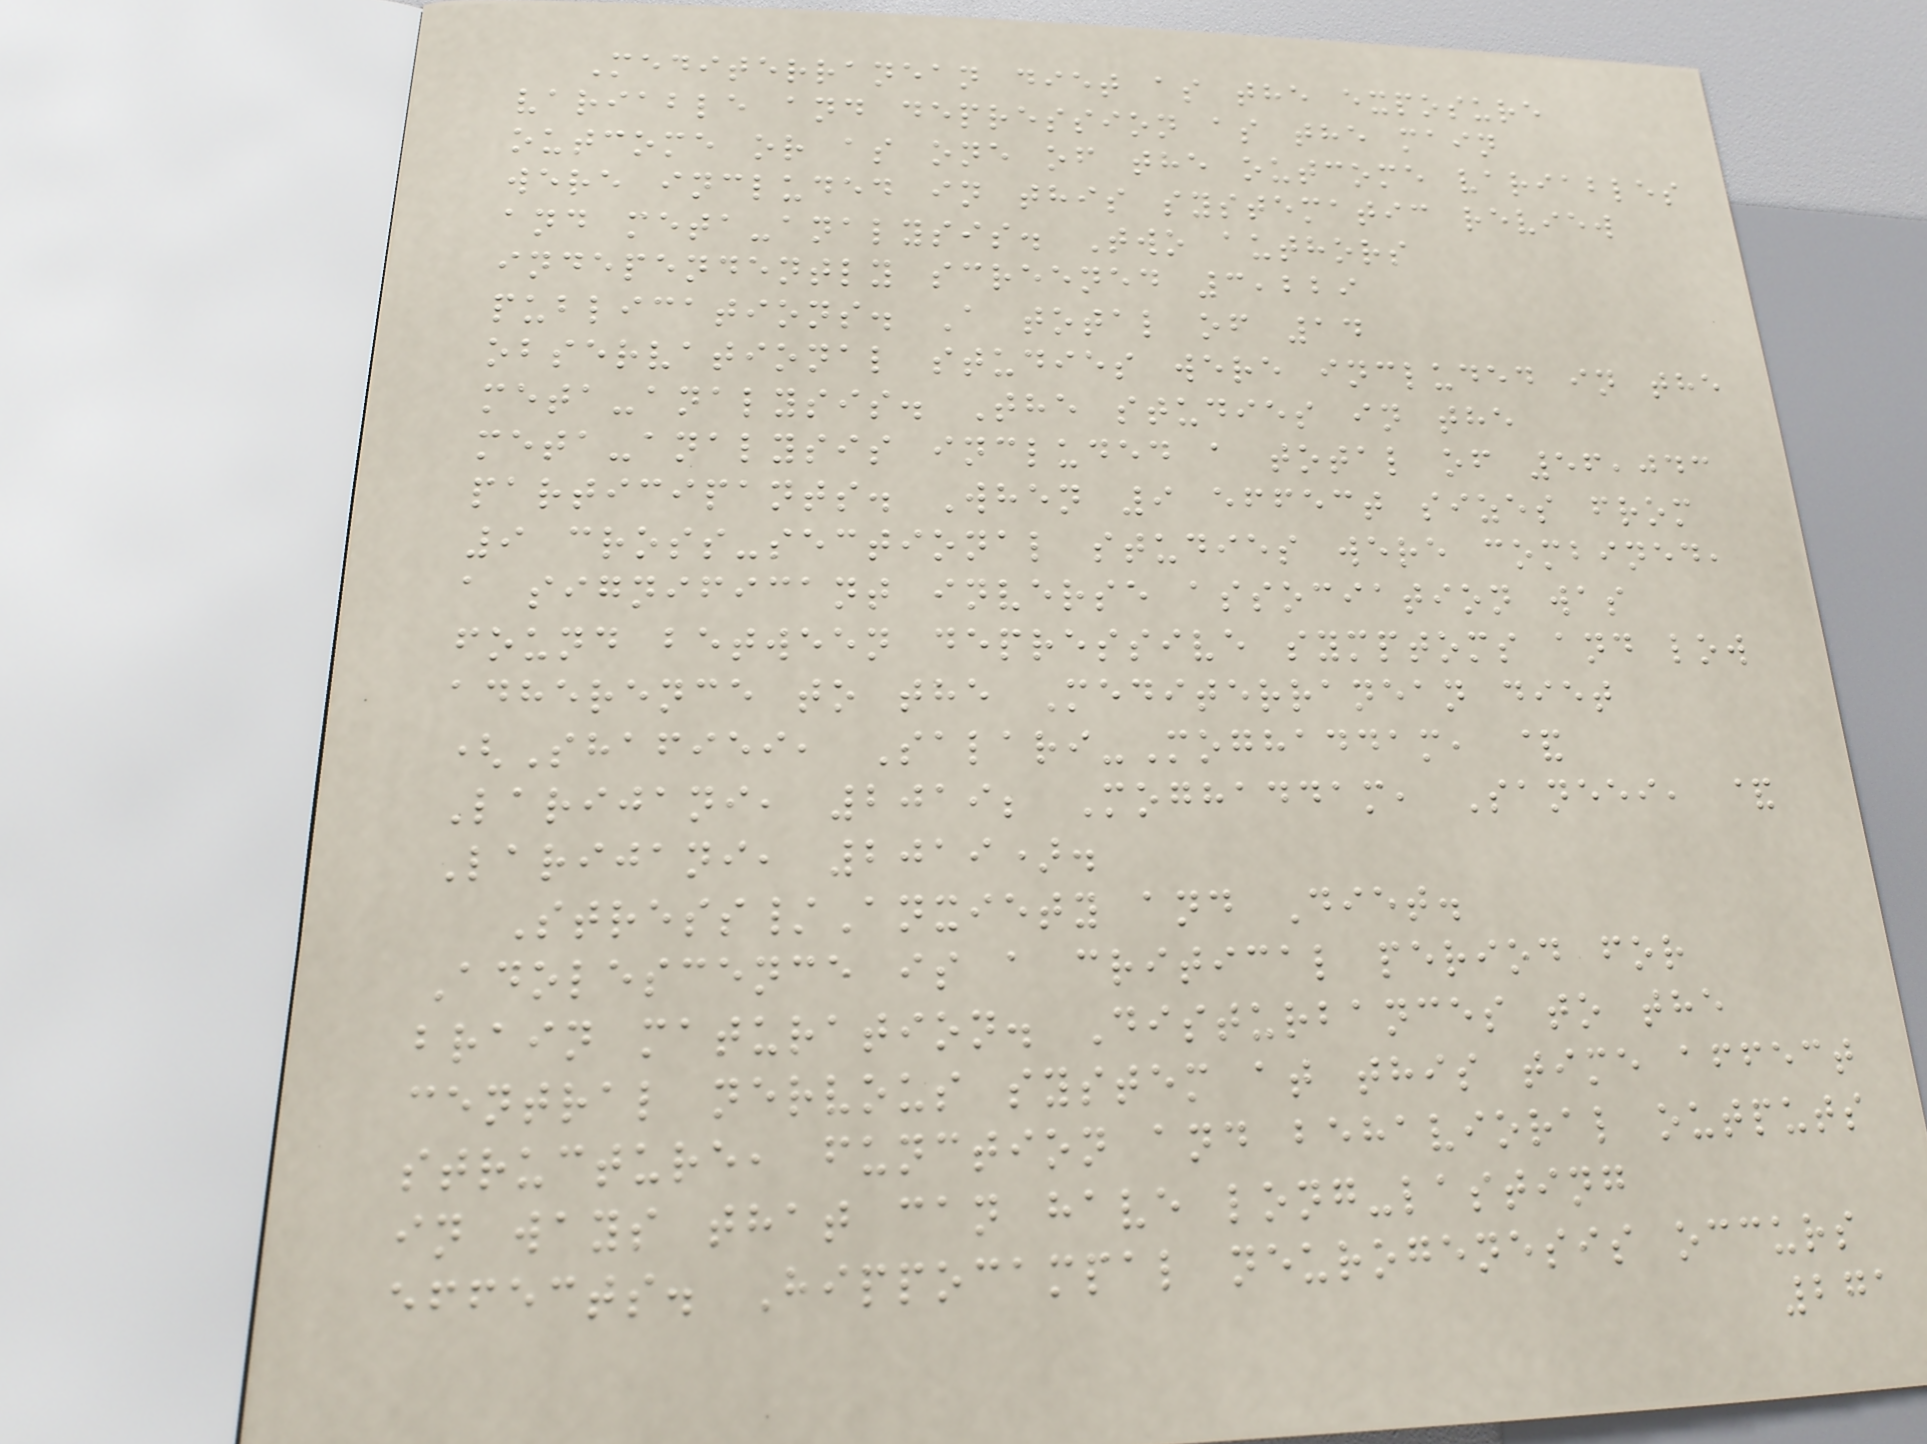Mediterranean diet as the exposure
variable and depression as the main
outcome or as one of the outcome variables
were included in this systematic review
and meta-analysis. Two authors
independently screened 3,229
publications. A total of 14
observational studies were included in the
meta-analysis. The studies in the
meta-analysis included a total of 56,043
participants. When 9 effect sizes from
9 cross-sectional studies were combined,
a significant inverse association was
found between depressive symptoms and low
adherence to the Mediterranean diet
(Shafiei, Salari-Moghaddam, &
Larijani, 2019; Moghaddam, Saneei, &
Larijani, 2019).
Stress/Anxiety and Diet.
Adolescence is a critical period for
brain maturation. Disturbances to the
central nervous system at this time affect
structure, function and behavioral outputs
in ways that can have long-lasting
effects. Hippocampal neurogenesis occurs
271
